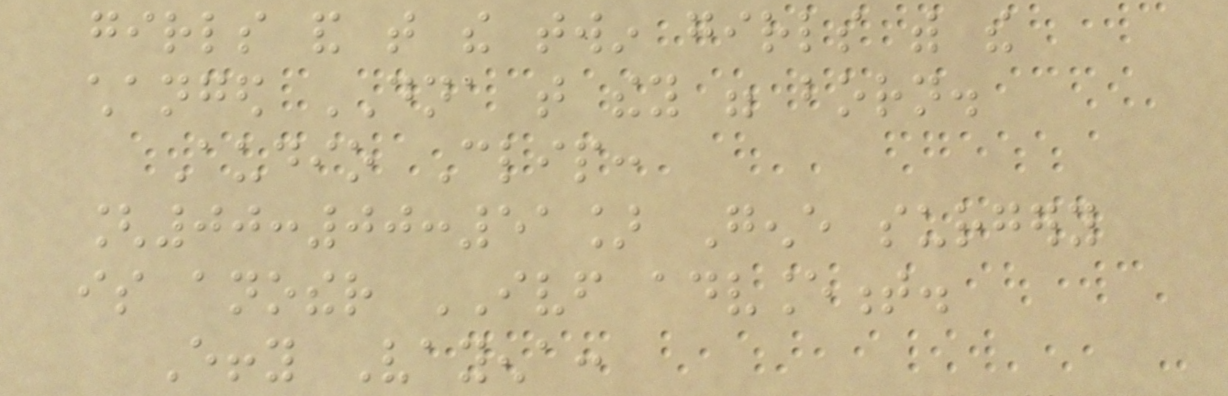girls and that the twin girls with the
changed DNA that they were born.
Audio Clip:
[00:00:51] Gene surgery
is another IVF advancement.
Effy Vayena:
